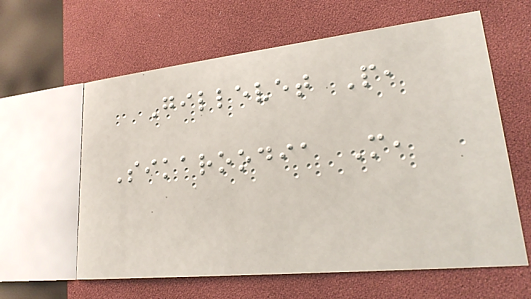Gillevet P,
Sikaroodia M,
